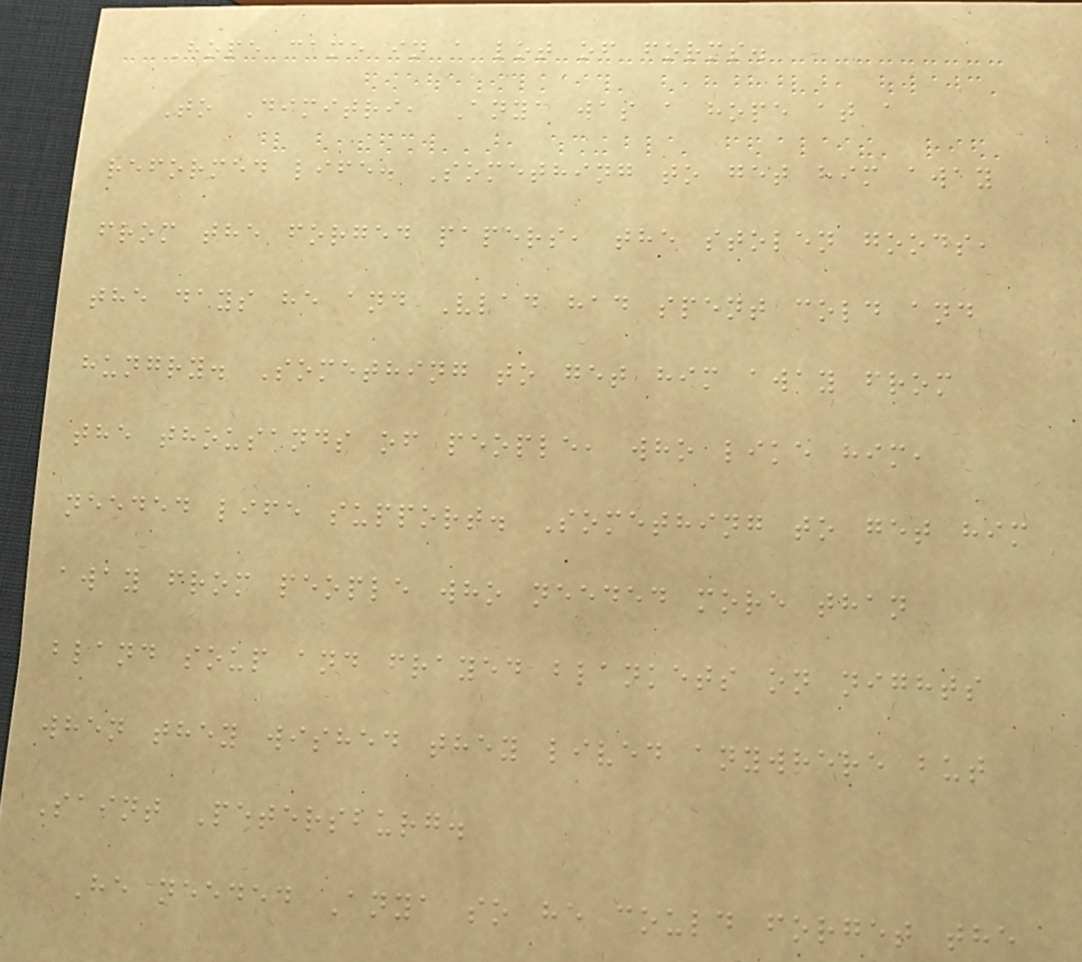Hope came in a lot of forms.
To Dimitri, Anya was a hope at a
reformed life. Something to get him away
from the forged papers, the stolen goods,
the days he and Vlad had spent cold and
hungry. Something to get him away from
the thousands of people, who like him,
needed life support. Something to get him
away from people who needed more than
bland soup and frayed blankets on nights
when they wished they lived anywhere but
Saint Petersburg.
He needed Anya so he could forget the
